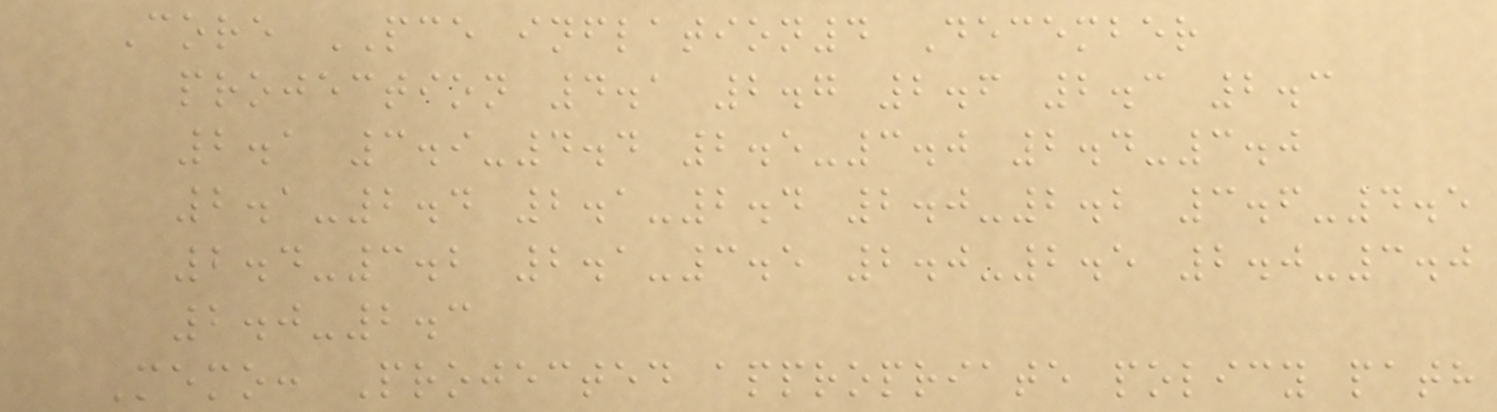Core PCE inflation4 December
projection 4.1 2.7 2.6 2.3 2.3
2.1 3.9-4.4 2.5-3.0 2.4-3.0
2.1-2.4 2.1-2.4 2.0-2.2 3.6-4.5
2.4-3.2 2.1-3.5 2.0-2.5 2.0-3.0
2.0-2.3
Memo: Projected appropriate policy path
